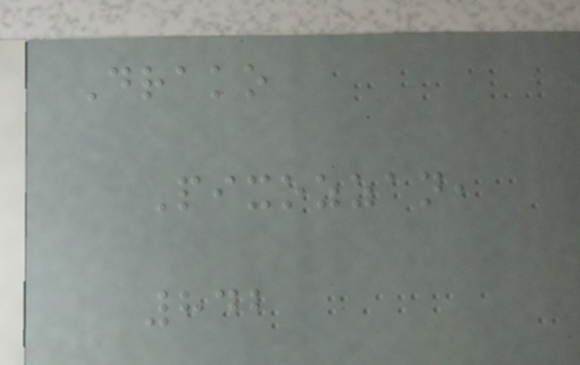Drako
Pixozzan,
842
